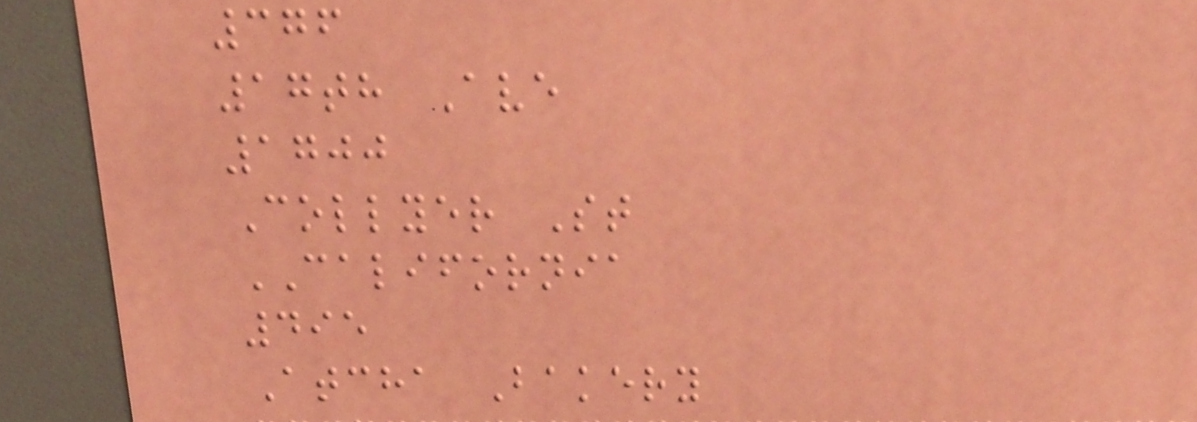376
17th Ave
1700
Collyer St
CALIFORNIA
495
Atcha Bakery
